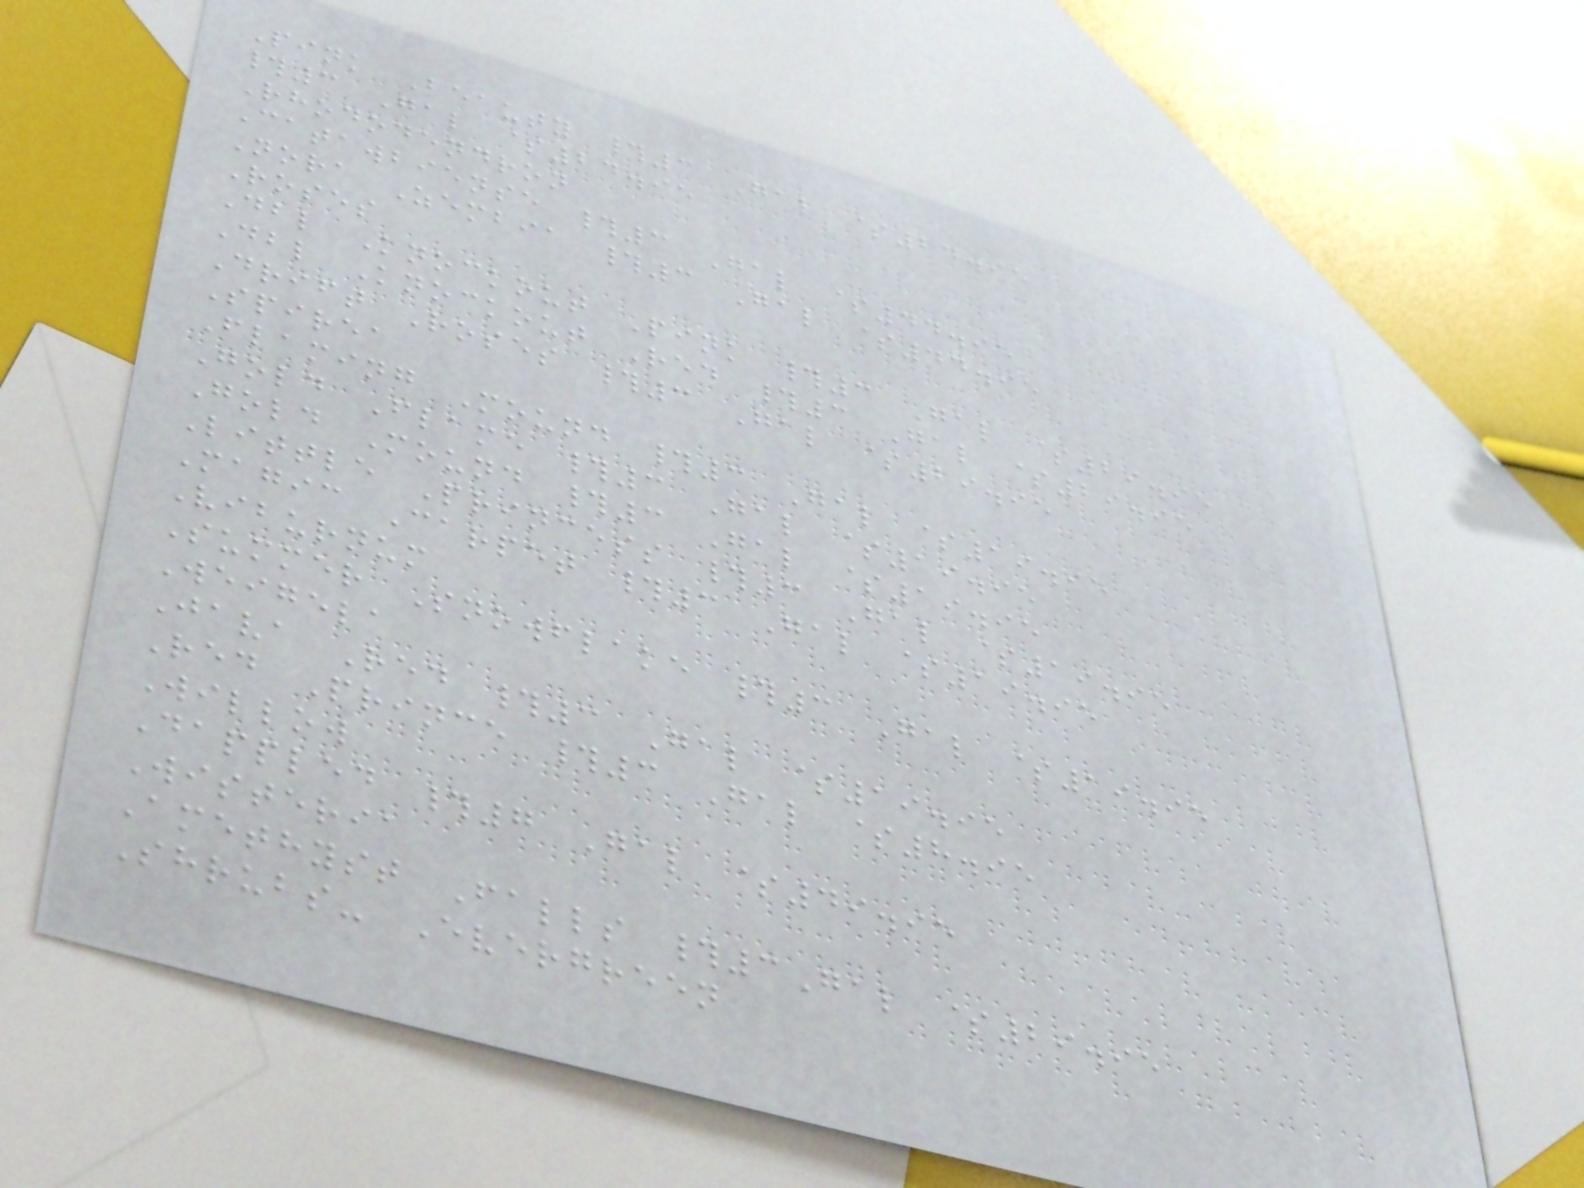Pink Beauty #3 Gal $24.95
#3 Gal $24.95
Rhododendron
Catawbiense #3 Gal $44.95
Nora Zembia #3 Gal $44.95
Roses
Dbl Knockout Pink #3 Gal $29.95
Dbl Knockout Red #3 Gal $29.95
Drift Roses #3 Gal $29.95
Spirea
Flaming Mound #3 Gal $19.95
Gold Flame #3 Gal $19.95
Gold Mound #3 Gal $19.95
Little Princess #3 Gal $19.95
Magic Carpet #3 Gal $19.95
Viburnum
Summer Snowflake #3 Gal $19.95
Weigela
Java Red #3 Gal $19.95
Red Prince #3 Gal $8.95
Willow
Dappled #7 Gal $49.95
Wisteria
Amethyst Falls #3Gal $29.95
Shrubs- Evergreen
